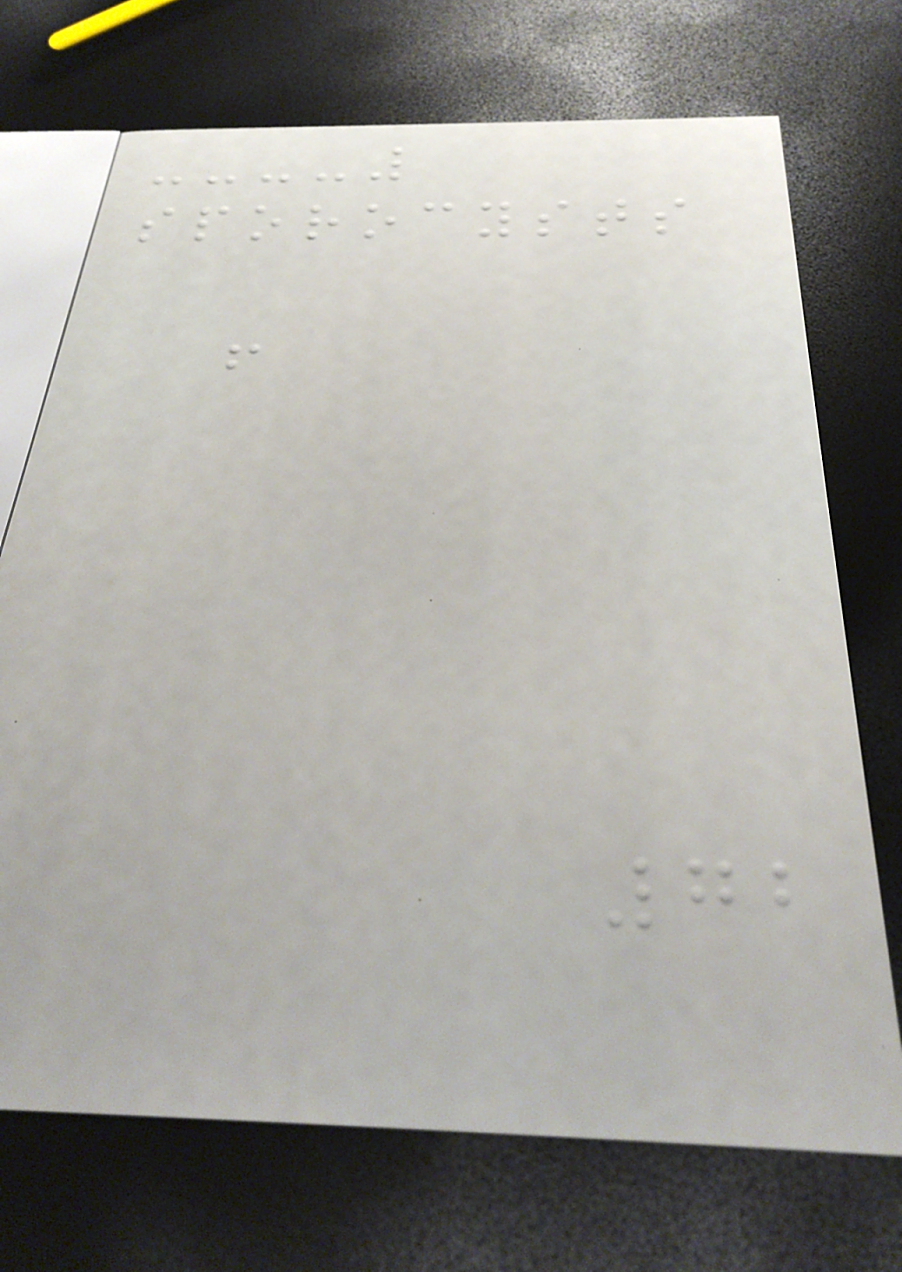sporocysts
!
72
